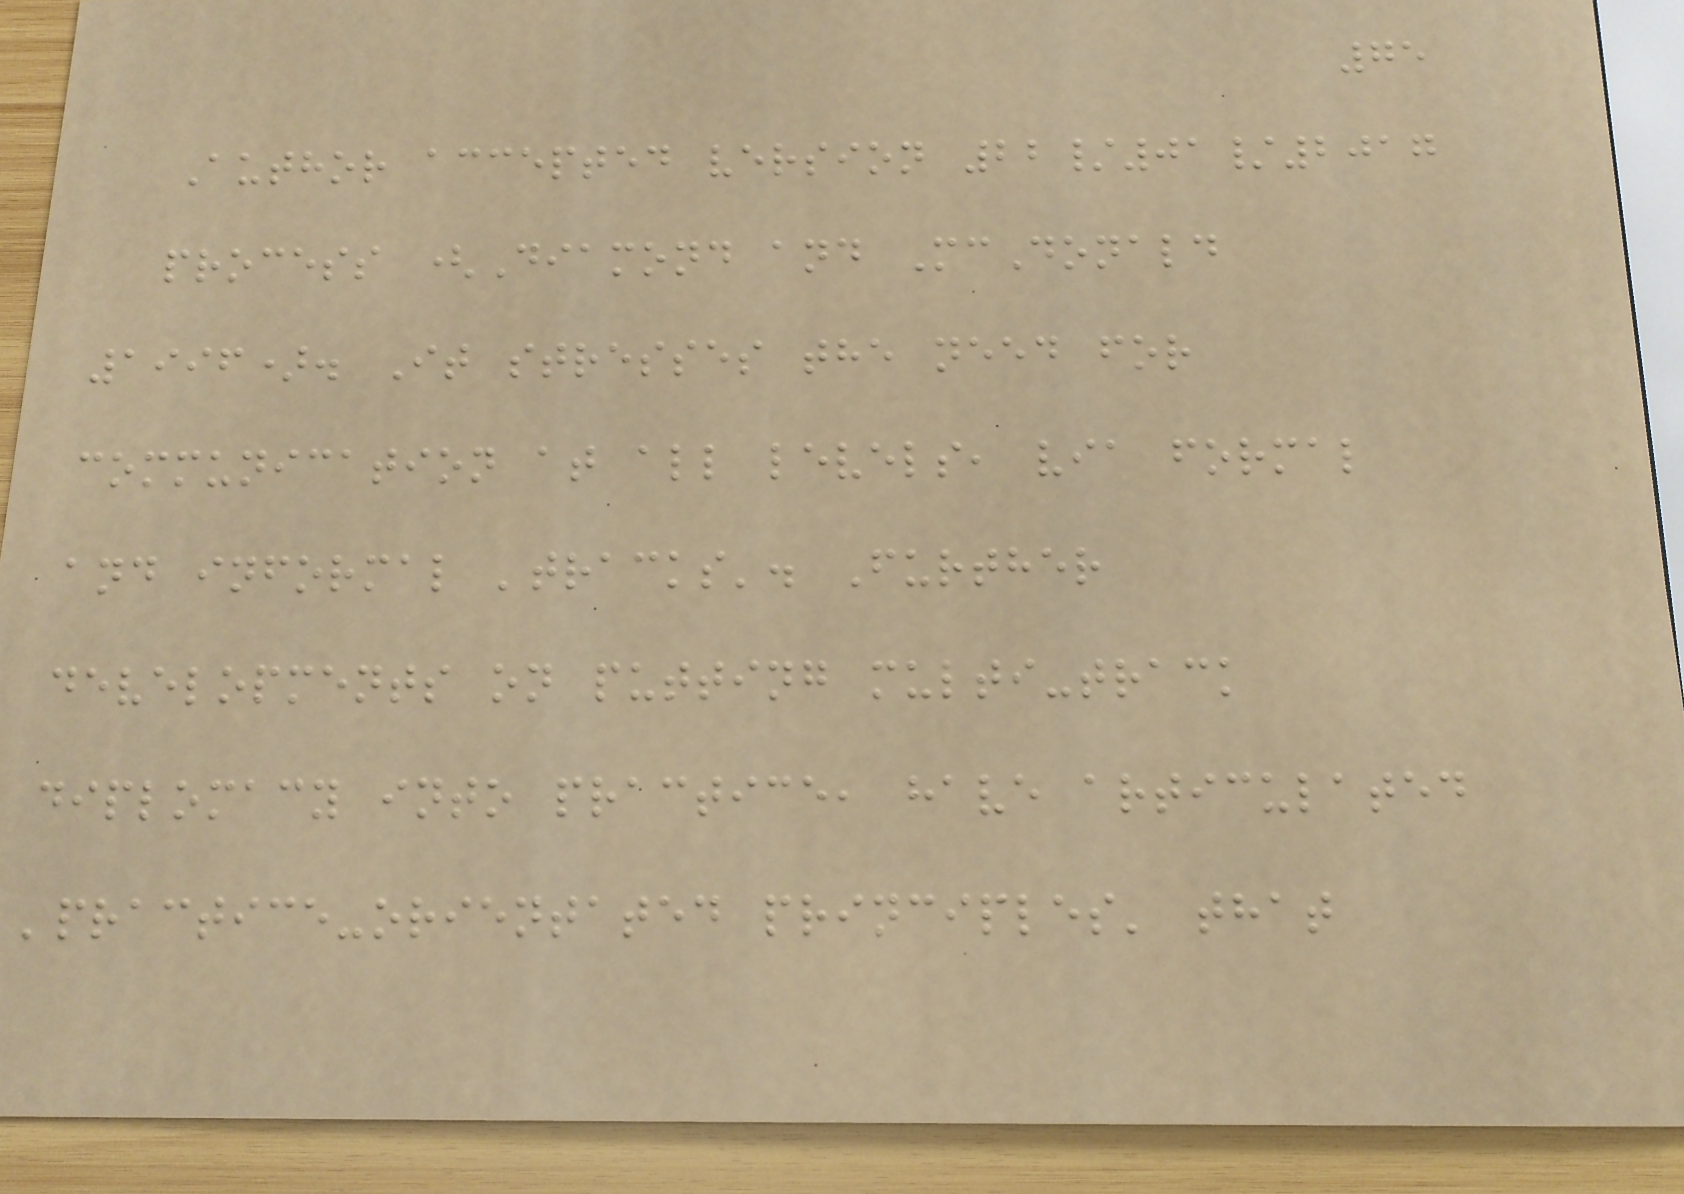75
Author accepted version 22/01/2017
process (Diamond and McDonald
1996). It stresses the need for
communication at all levels, via formal
and informal 'tracks'. Further
developments on putting multi-track
diplomacy into practice, have articulated
'practice-orientated principles' that
